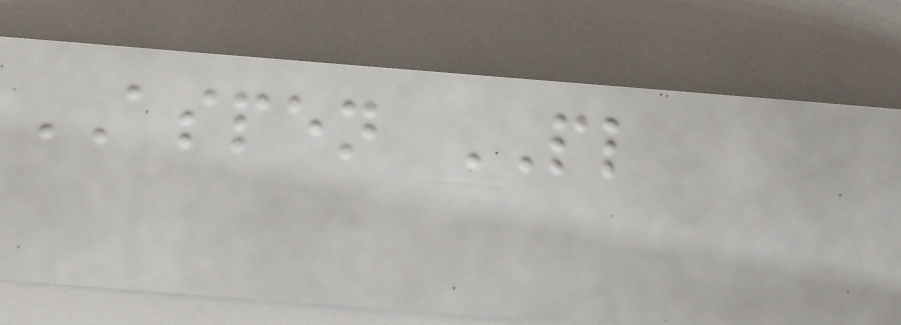ASPEN PL
